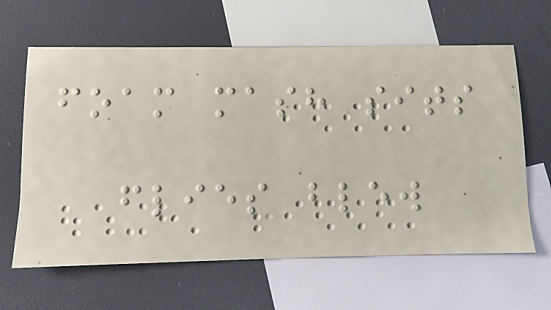foam mash sits
flies blew
